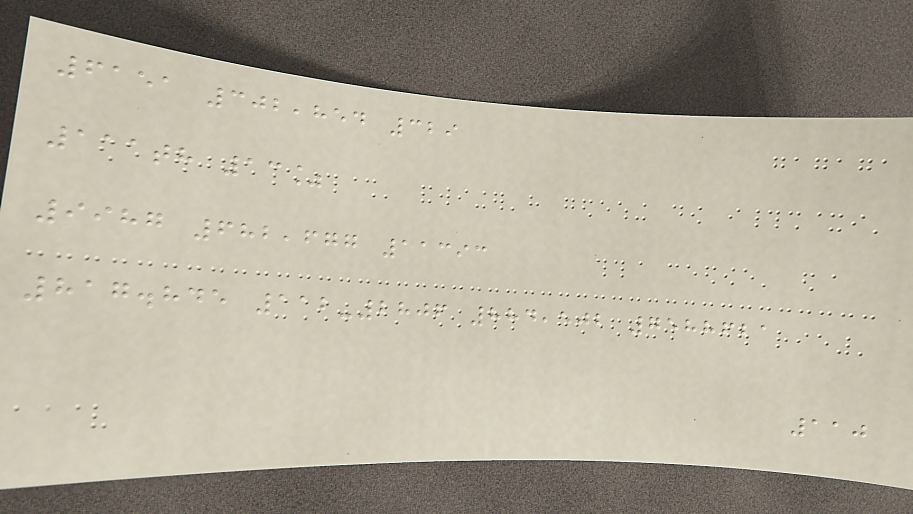6151 302,854 329
111th 13%
9987 682,677 11393
817.845 112-2806 884,502 7588621
110
